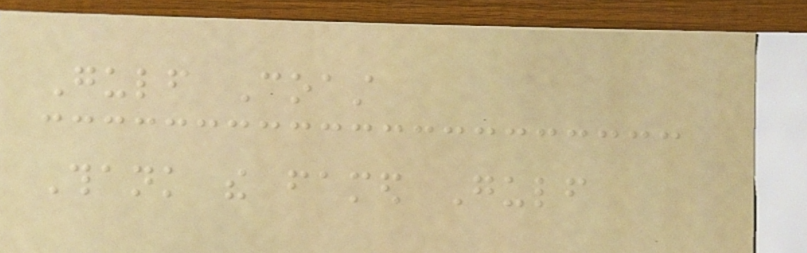Gulf Coast
Thank the famed Gulf
